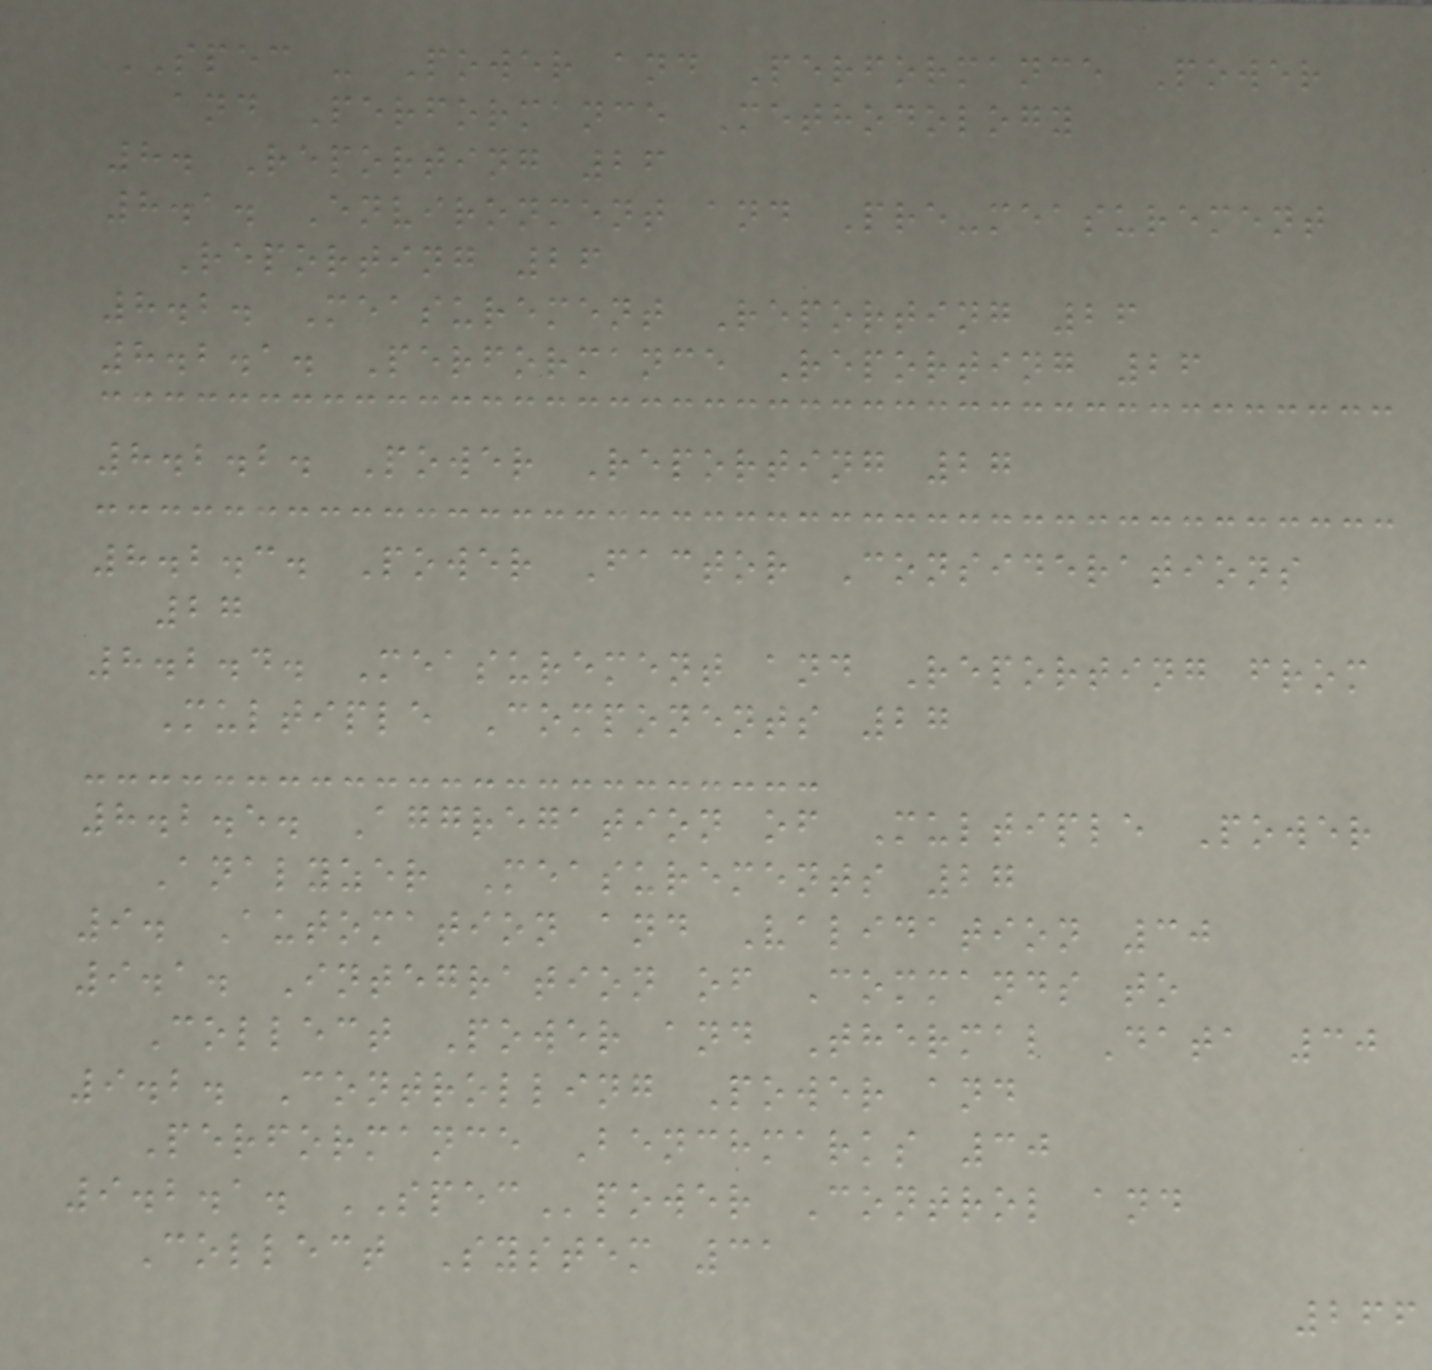SPEC - Power and Performance Power
and Performance Methodology
8. Reporting 26
8.1. Environment and Pre-measurement
Reporting 26
8.2. Measurement Reporting 26
8.2.1. Performance Reporting 26
8.2.2. Power Reporting 27
8.2.3. Power Factor Considerations
27
8.2.4. Measurement and Reporting from
Multiple Components 27
8.2.5. Aggregation of Multiple Power
Analyzer Measurements 27
9. Automation and Validation 30
9.1. Integration of Commands to
Collect Power and Thermal Data 30
9.2. Controlling Power and
Performance Benchmarks 30
9.2.1. SPECpower Control and
Collect System 31
266
